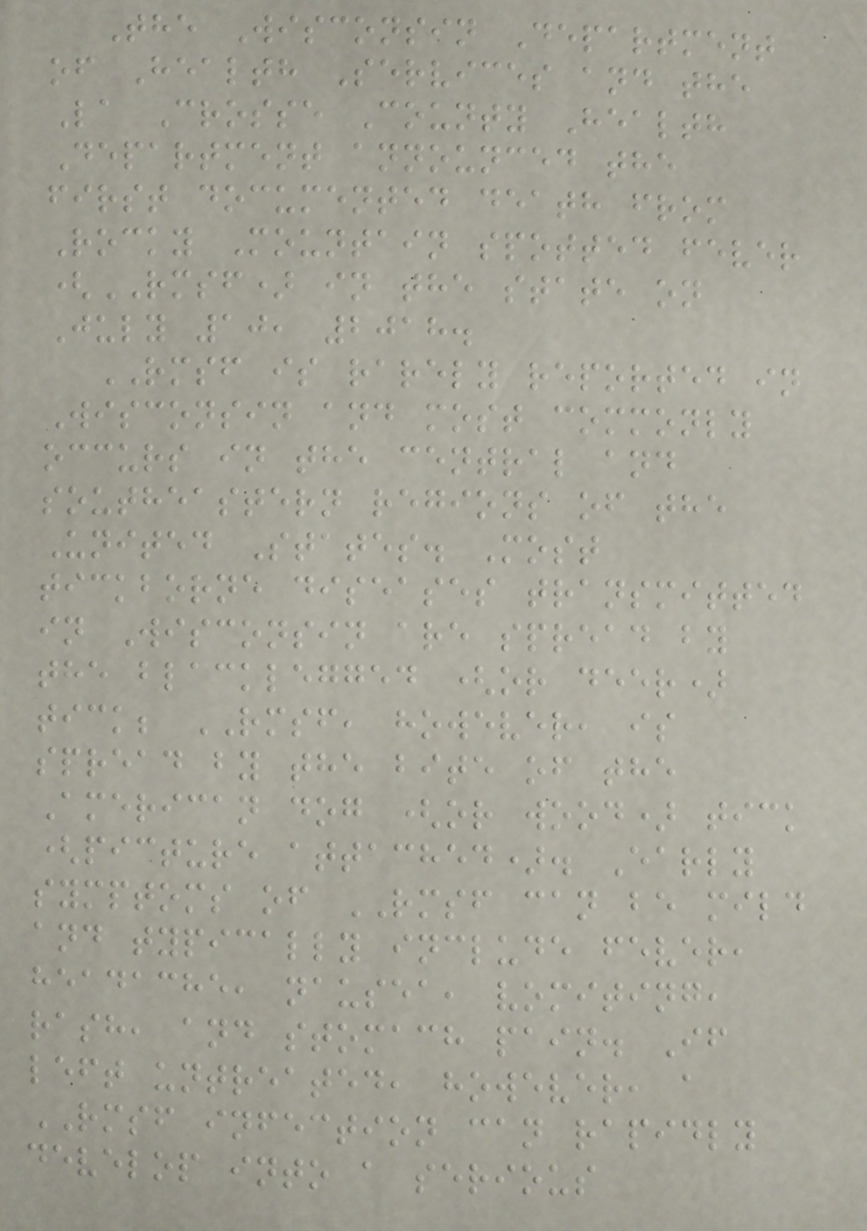The Wisconsin Department
of Health Services and the
La Crosse County Health
Department announced the
first documented death from
Rocky Mountain spotted fever
(RMSF) in the state on
July 10, 2018.
RMSF is rarely reported in
Wisconsin and most commonly
occurs in the central and
southeastern regions of the
United States. Most
tickborne diseases transmitted
in Wisconsin are spread by
the blacklegged (or deer)
tick; RMSF, however, is
spread by the bite of the
American dog (or wood) tick
(picture attached). Early
symptoms of RMSF can be mild
and typically include fever,
headache, nausea, vomiting,
rash, and stomach pain. If
left untreated, however, a
RMSF infection can rapidly
develop into a serious
